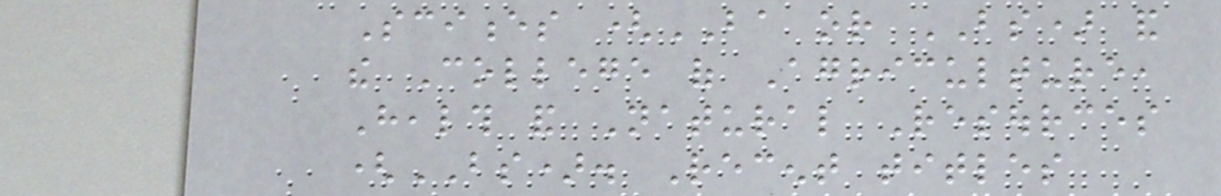Sciences (BA or BS) and
the College of Agriculture,
Health and Natural Resources
(BS). Recent titles
